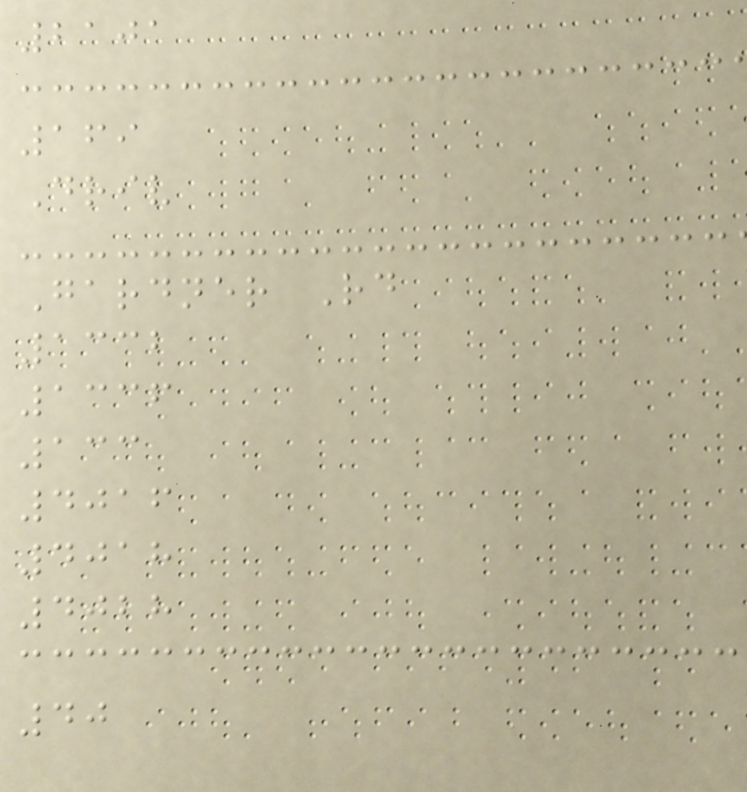2101
169
Driv
Gardner Rd
1332
1336
133
4016
4018
4028
40
